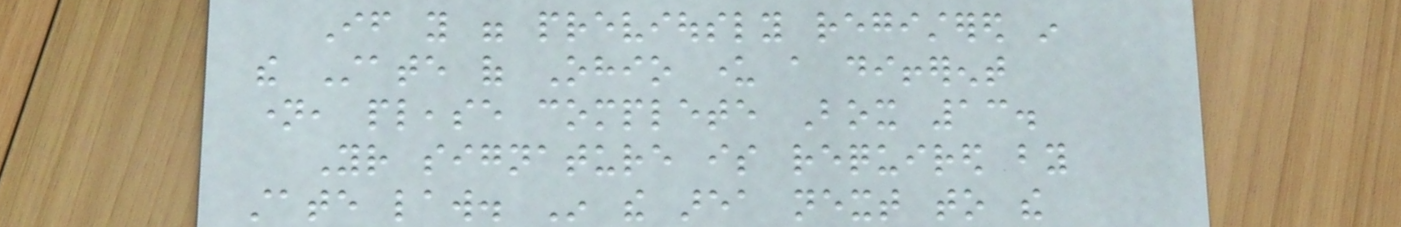If you were previously registered in
the State of Ohio under a different
name, please complete Box 13.
Your signature is required by
state law. In the area next to the
